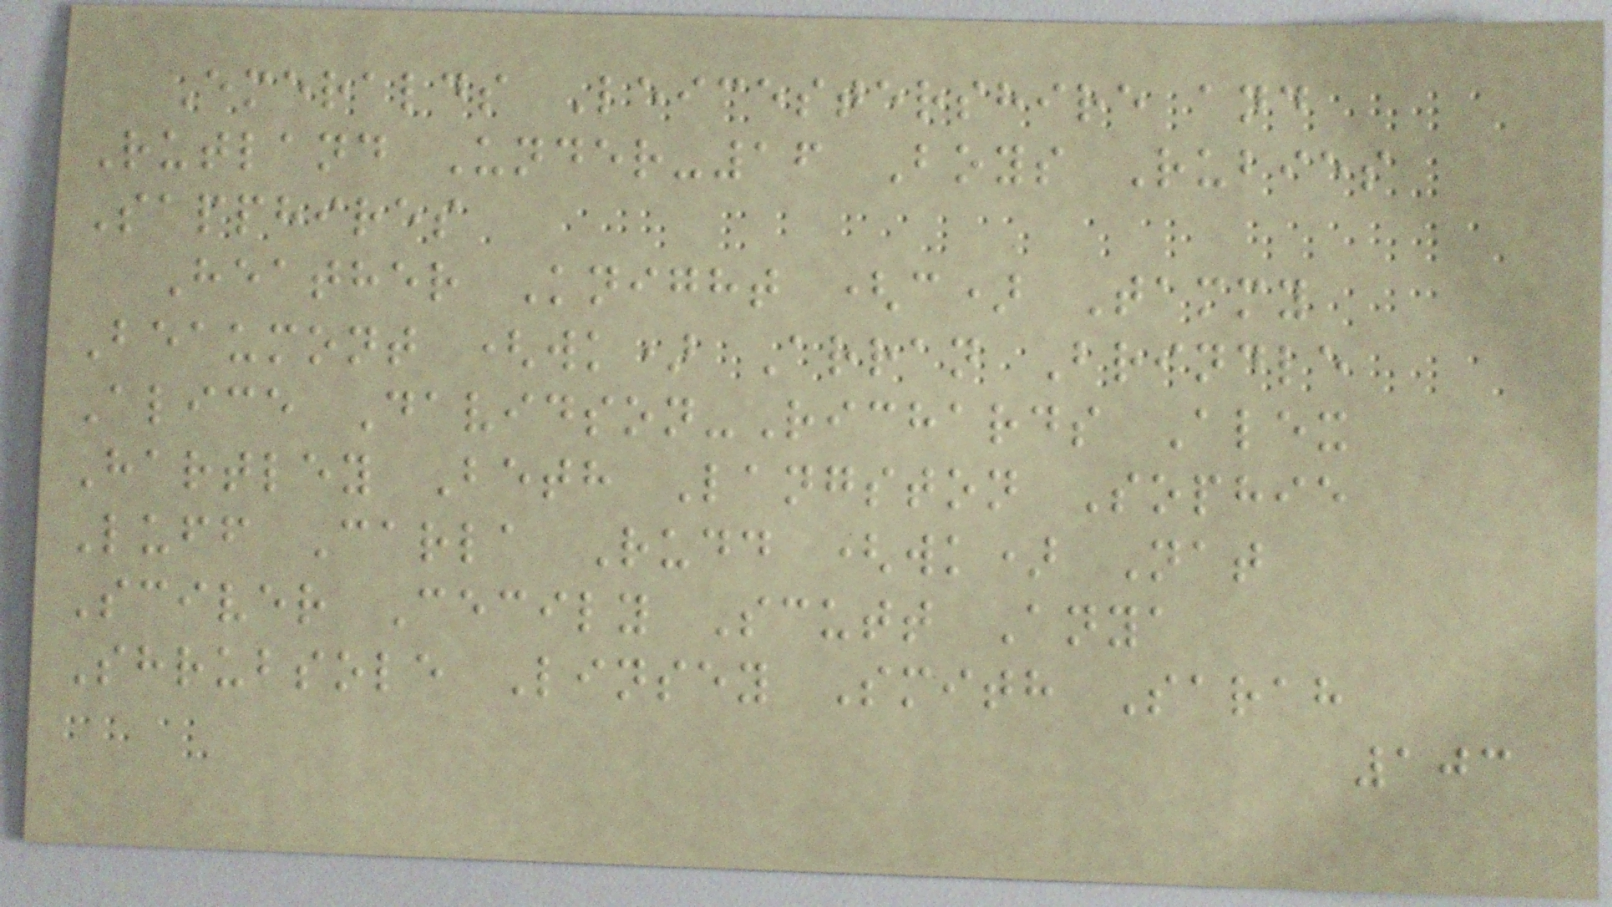Emeralds Leicestershire and
Rutland Under-16 Boys Rubies
Sapphires
Heather Knight (c) Tammy
Beaumont (wk) Arran Brindle
Alice Davidson-Richards Alex
Hartley Beth Langston Sophie
Luff Carla Rudd (wk) Nat
Sciver Cecily Scutt Anya
Shrubsole Linsey Smith Sarah
103
